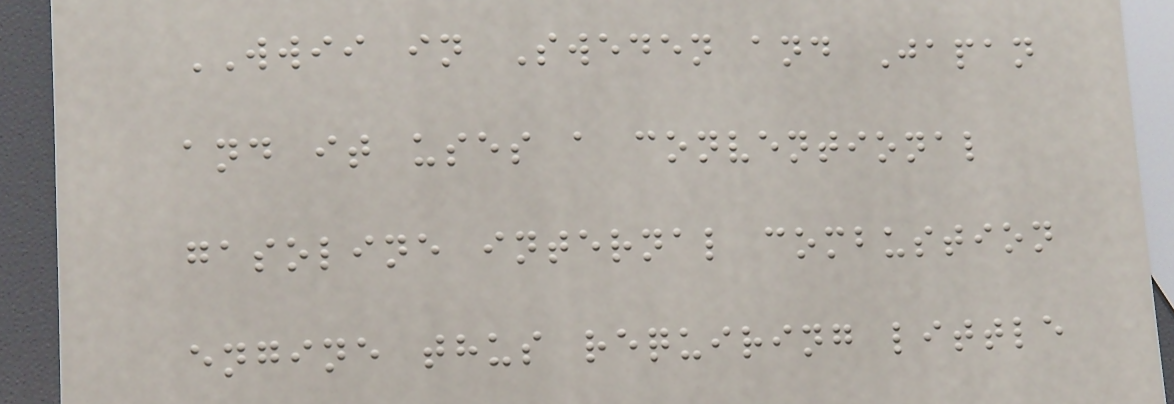WWII in Sweden and Japan
and it uses a conventional
gasoline internal combustion
engine thus requiring little
